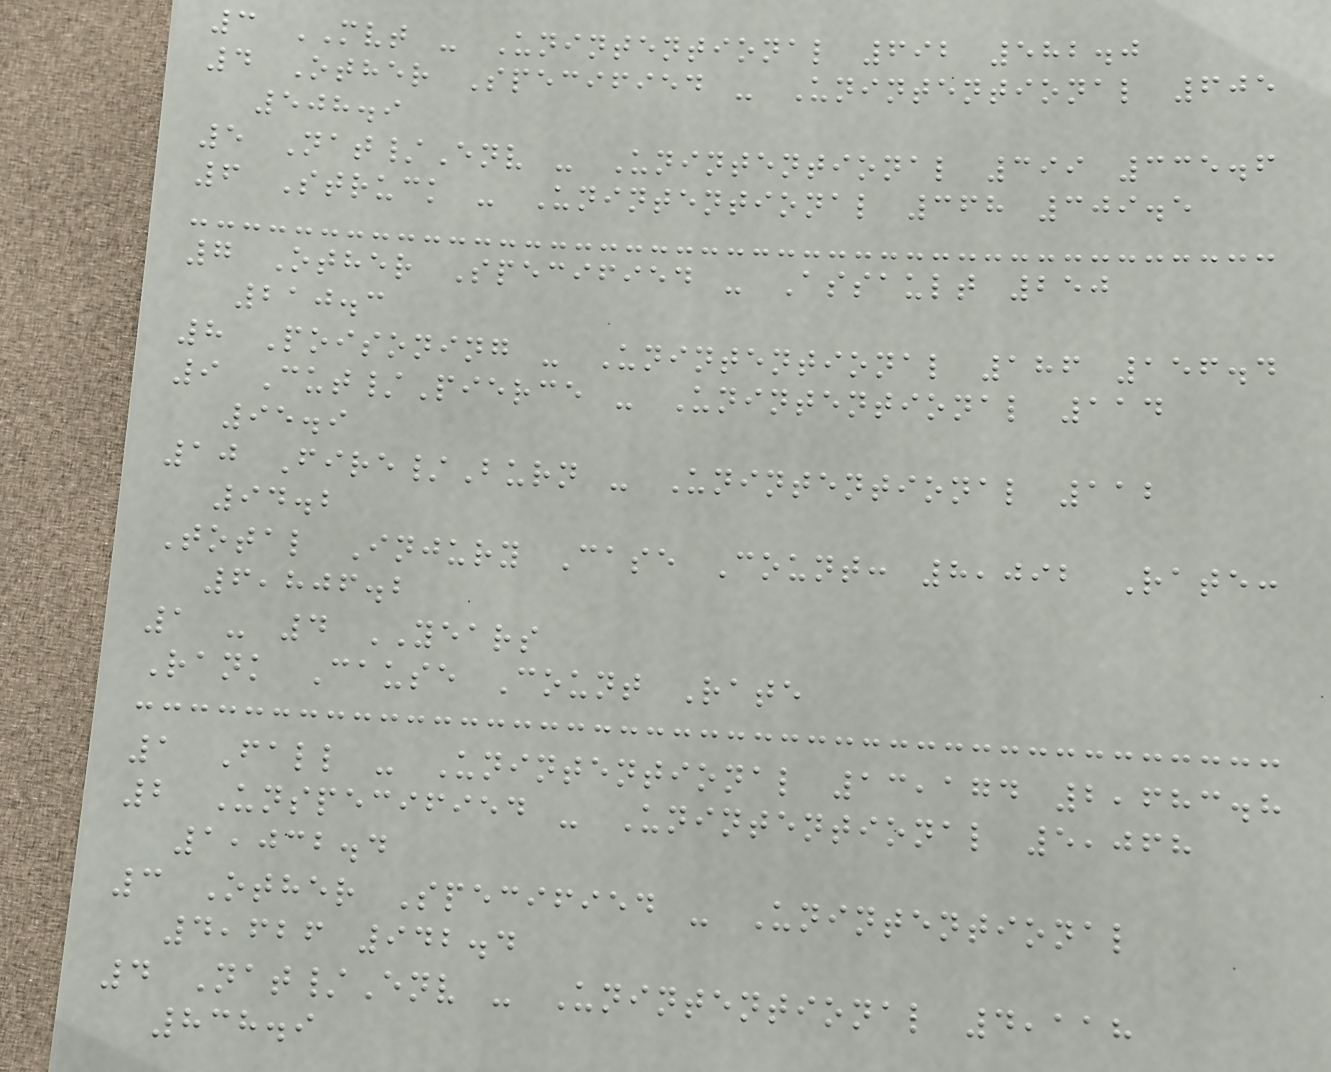3 MVT - Unintentional 692 582.0
4 Other Specified - Unintentional 605
508.9
5 Nat/Env - Unintentional 399 335.6
6 Struck - Unintentional 368 309.5
7 Other Specified - Assault 250
210.3
8 Poisoning - Unintentional 186 156.4
9 Cut/Pierce - Unintentional 114
95.9
10 Fire/Burn - Unintentional 112
94.2
Total Injury Case Count: 8,092 Rate:
6,806.2
1 - 4 YEARS
Rank Cause Count Rate
1 Fall - Unintentional 13,174 2,683.8
2 Unspecified - Unintentional 5,068
1,032.4
3 Other Specified - Unintentional
4,626 942.4
4 Nat/Env - Unintentional 4,118
838.9
